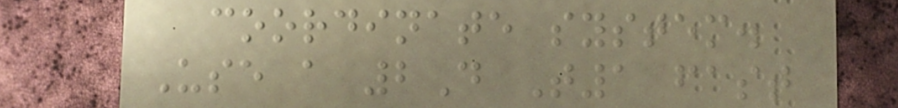coordinate system.
Use a 2D T1 fast
